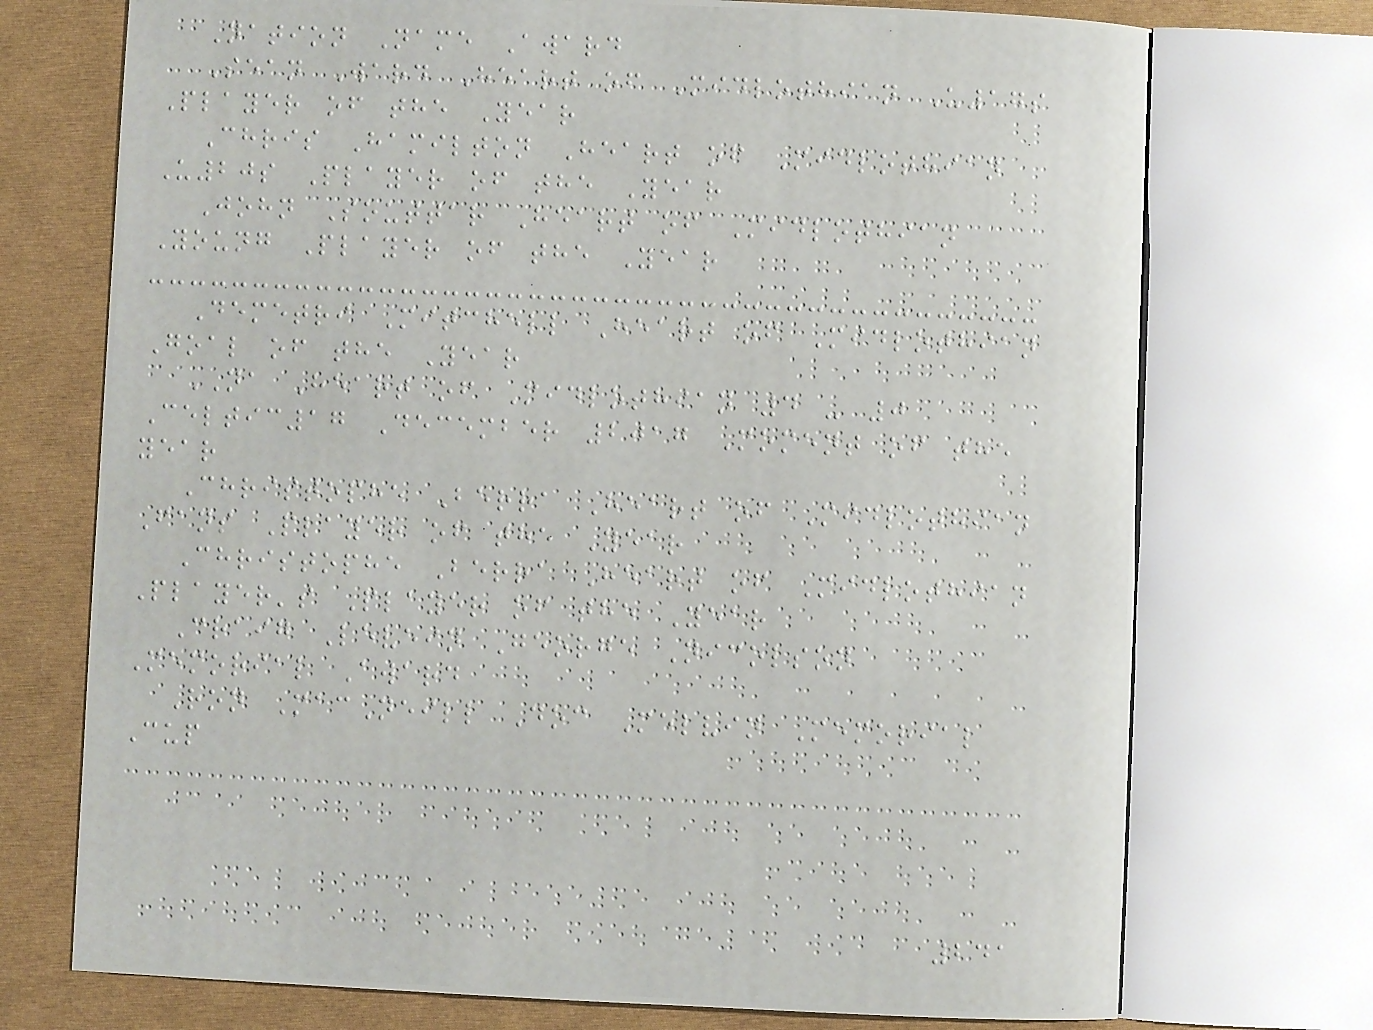Nation Name Award
Sean Ward Heart of Midlothian U17s
Player of the Year
Chris Hamilton Heart of Midlothian
U20s Player of the Year
John Souttar Heart of Midlothian
Young Player of the Year
Demetri Mitchell Heart of Midlothian
Goal of the Year
NA Heart of Midlothian 4 - 0
Celtic17 December 2017 Moment of the
year
Christophe Berra Heart of Midlothian
Fans Player of the Year
Christophe Berra Heart of Midlothian
Player's Player of the Year
Craig Levein George Nicolson
Memorial Award
Ron MacNeill Doc Melvin Memorial
Cup
241
